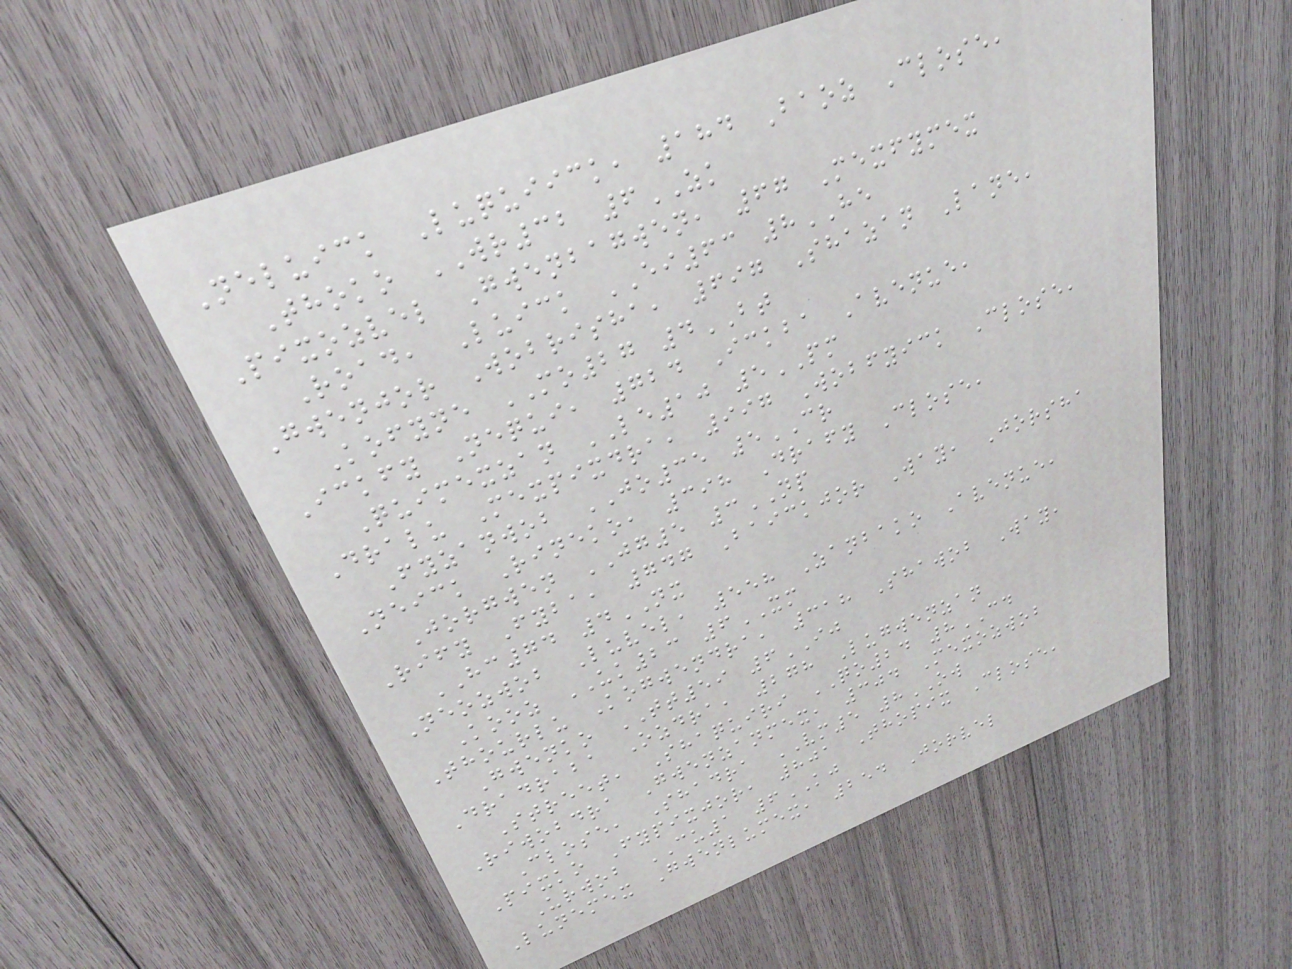Neluick Luquiick, 184 Baoz Close,
Thoko WR32 6ZK
Pixozvel Gwenbagwen, 67 Mexfymex
Road, Luick EI63 8HE
Gwenjor Wobrisha, 697 Shazan Lane,
Kofyne MO27 4BT
Ickfy Nequi, 724 Ickba Avenue,
Quimexzan LE10 5PM
Dralu Mexpixdra, 997 Wobfyick Close,
Fyzanwob JO35 5CR
Neick Rineko, 398 Drafy Close,
Jorgwen JG5 3NP
Rify Fyba, 747 Baickjor Way, Jorsha
HC74 4NX
Neozwob Luvel, 558 Zanbako Avenue,
Kooz UK23 6XM
Thourlu Kogwendra, 318 Shawob Way,
Gwenko TT59 6IJ
Dradraba Ozdra, 278 Lugwenzan
Street, Shaquiri QO24 8CD
Riwobdra Gwenzanmex, 304 Mexozwob
Close, Shadra VM5 8OW
Pixko Fypixjor, 801 Thopix Close,
Urwob CU1 6KJ
Lunemex Gwenlumex, 254 Jorvel
